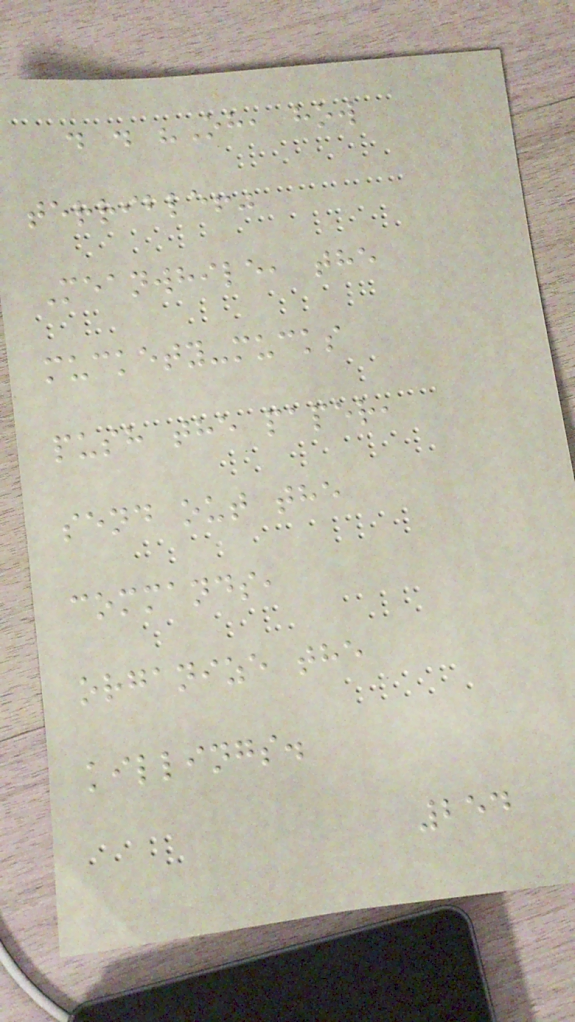. . "Oh, how
terrible!"
Meanwhile, the
muckety-mucks
push the paper,
send out the
commands,
organize the
killings.
254
